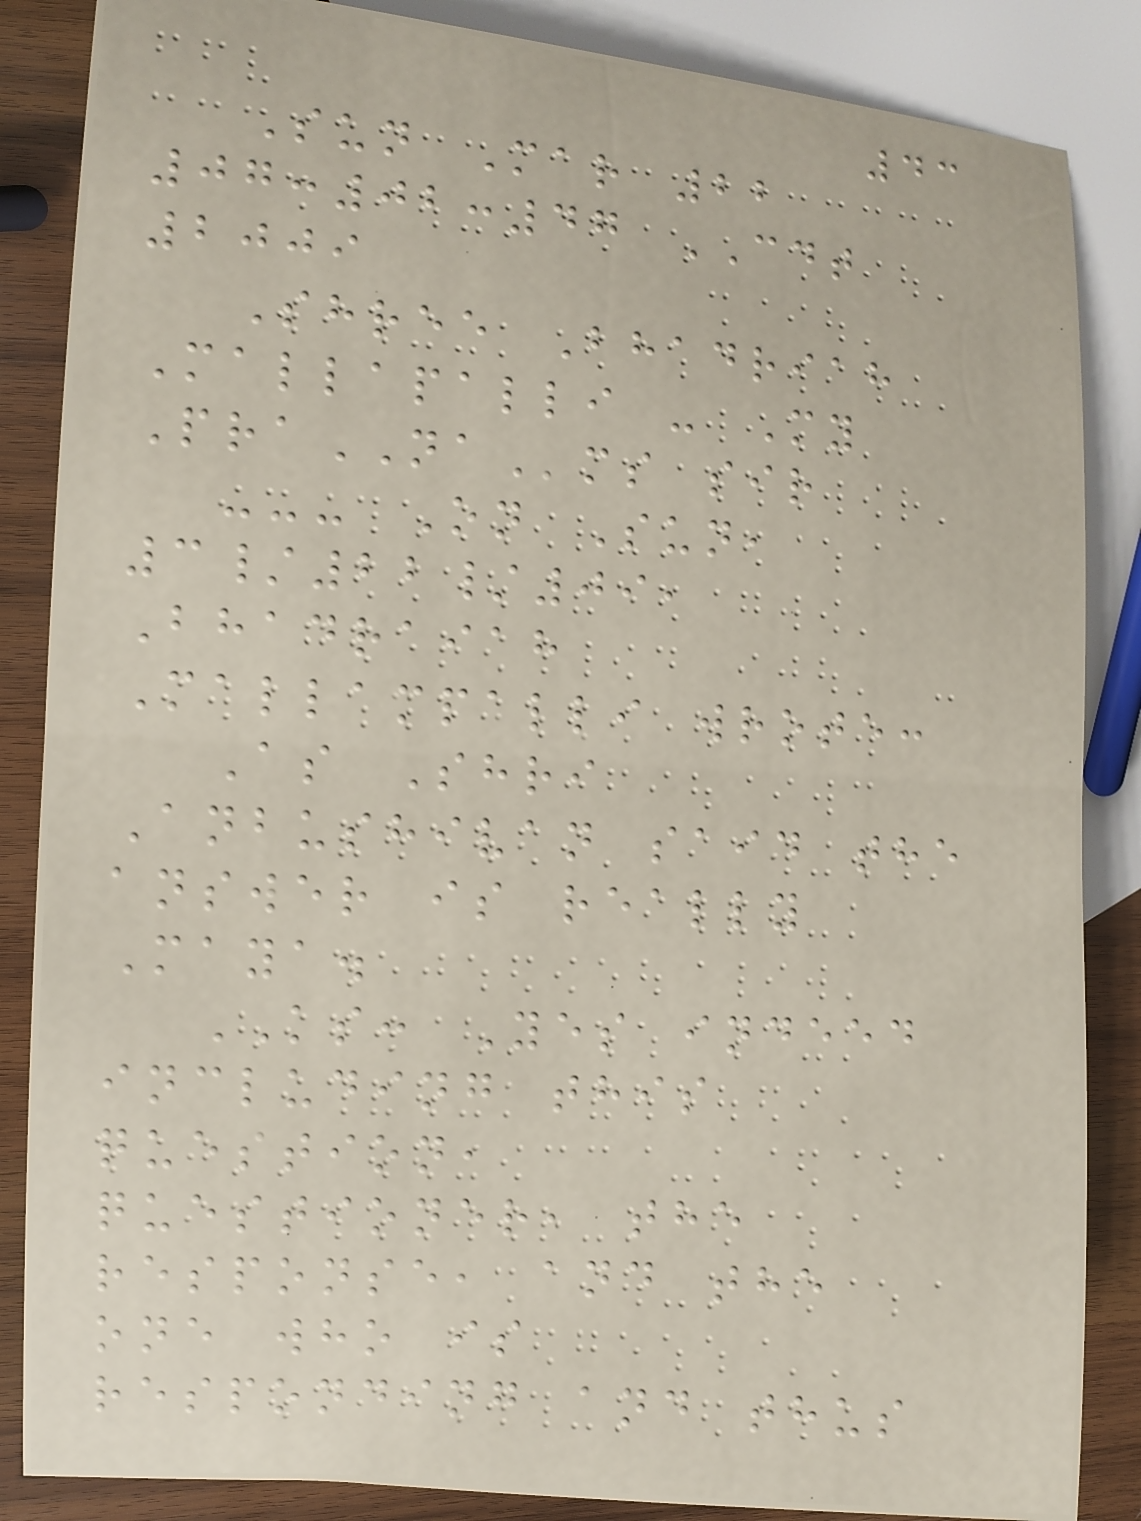43
Sun Mar 22
07:02:47 CDT
2009
Shree Bhadriah
Mallapalli - My
PraNAms sir
--- On Sun,
3/22/09,
Bhadraiah
Mallampalli wrote:
As Shri
Anbushivan said the
answer is really
Maya.
KS: Yes indeed
including this
question,
questioner, the
response, and the
one who is
responding and thus
